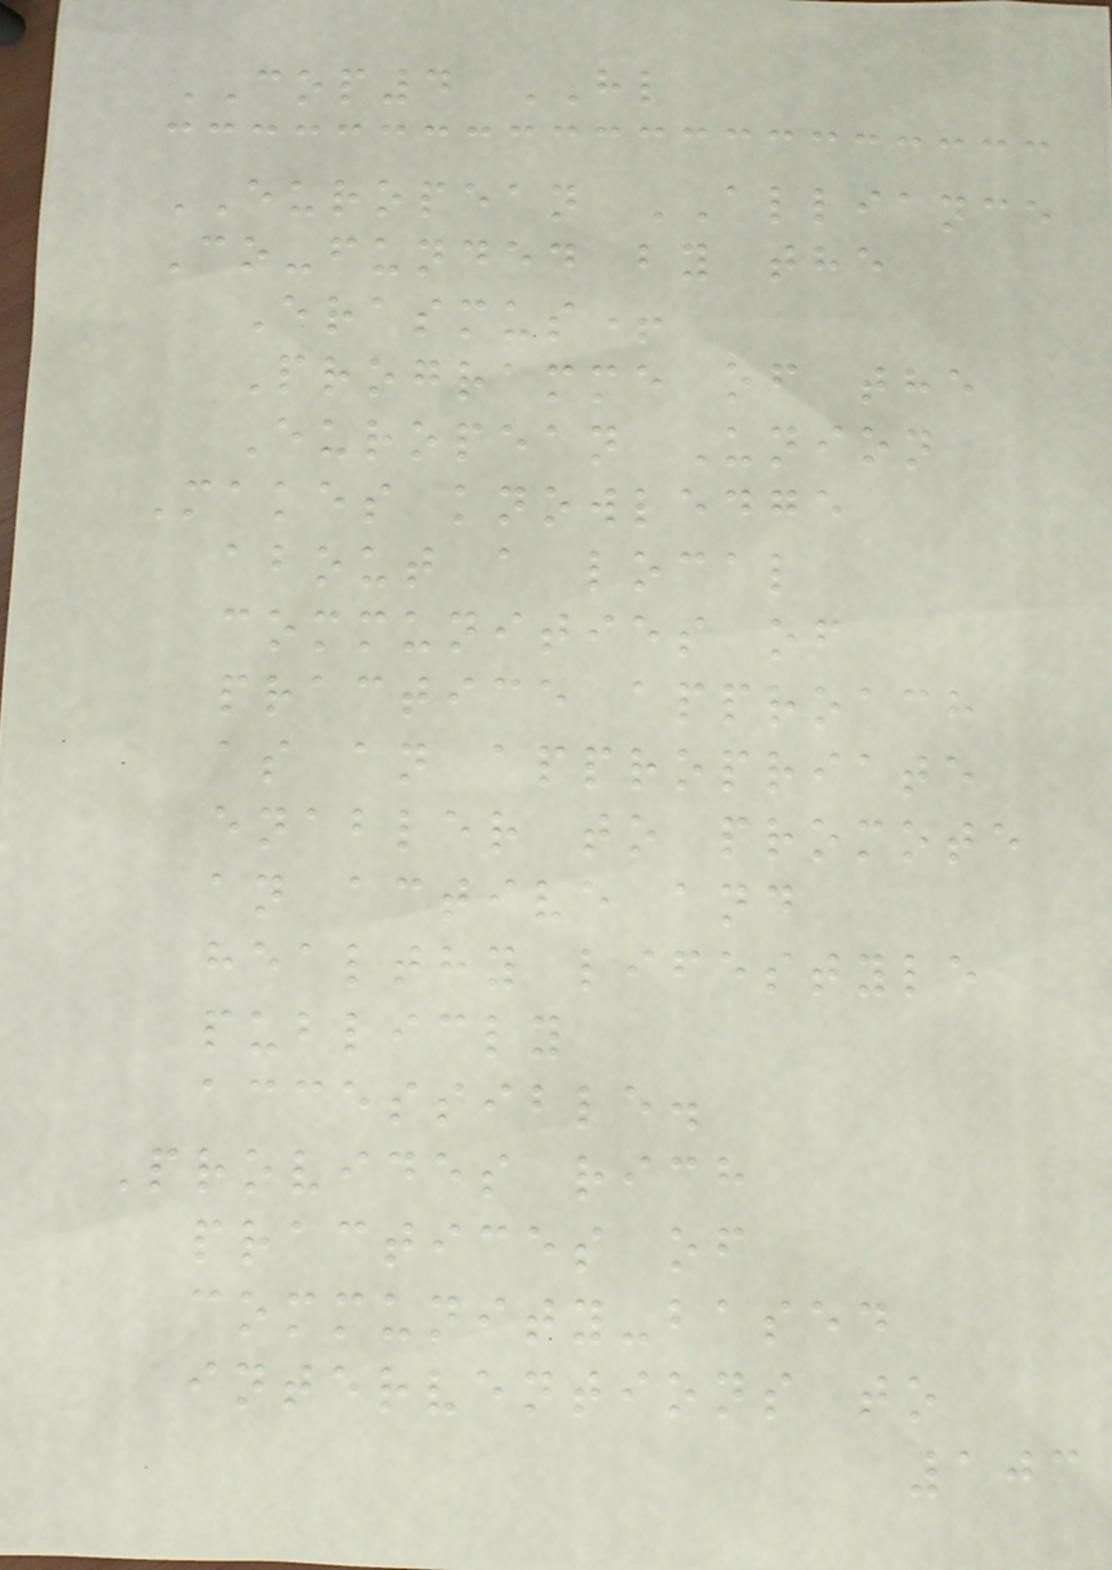COP4 HL
EUROPEAN ALLIANCE
Co-funded by the
Erasmus+
Programme of the
European Union
Makes knowledge
about a local
communities of
practice approach
as an appropriate
enabler to promote
an active and
healthy lifestyle
publicly
accessible.
Provides rich
practices of
community-based
interventions to
103
